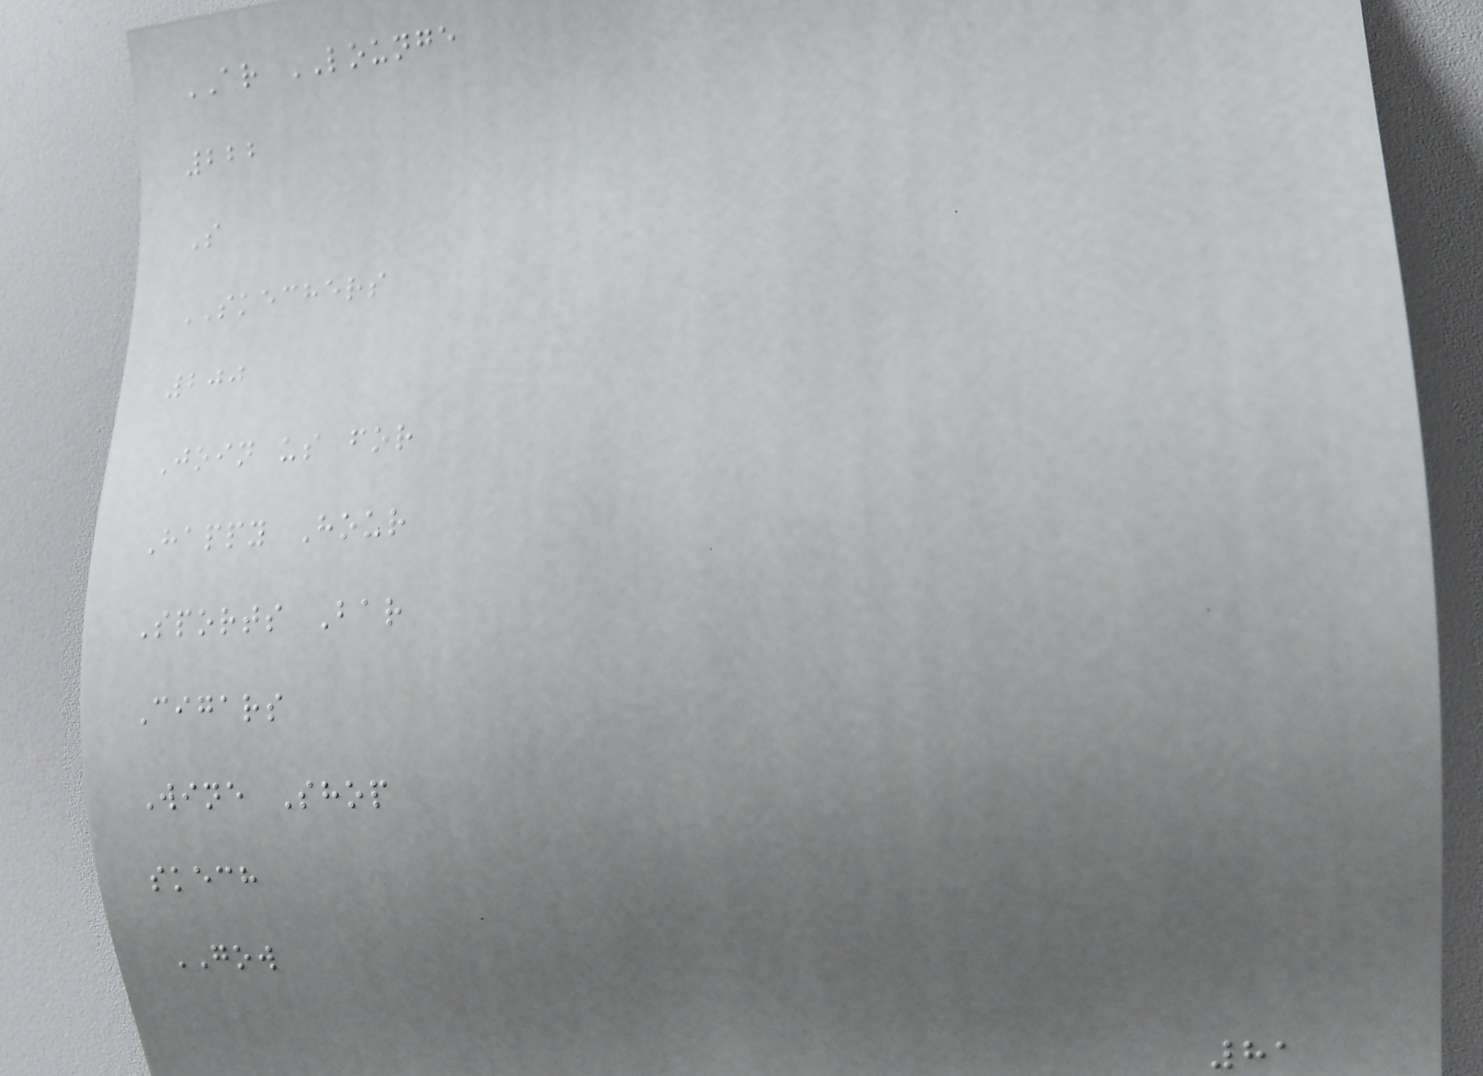AR LOUNGE
222
S
SKECHERS
200
Join us for
Happy Hour
Sports Bar
Cigars
Wine Shop
skech
GOW
81
